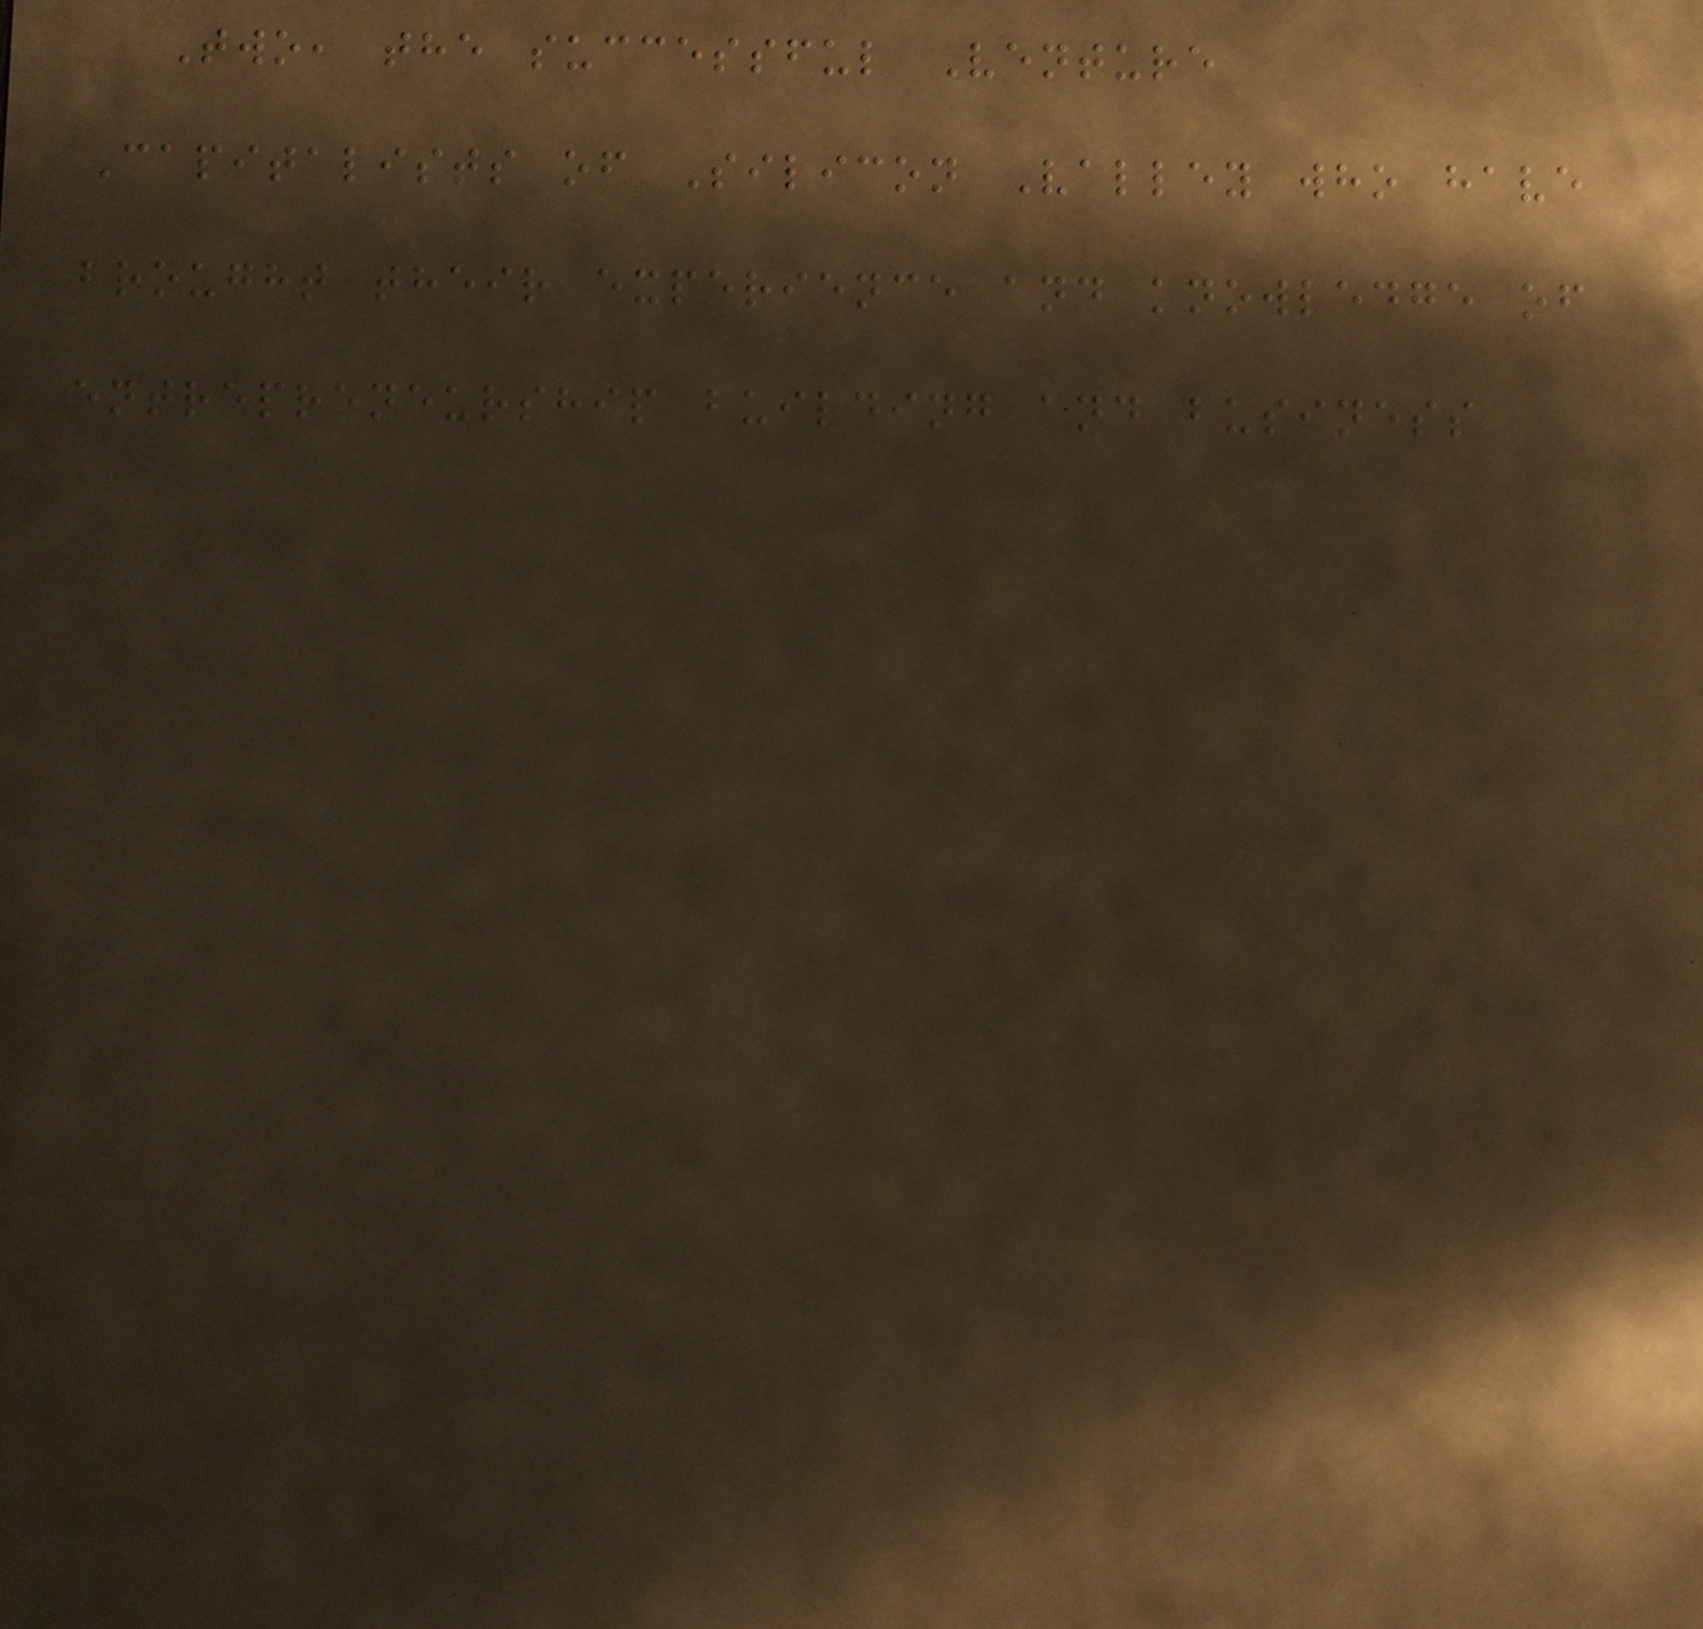Two, the successful Venture
Capitalists of Silicon Valley who have
brought their experience and knowledge of
entrepreneurship building and business
